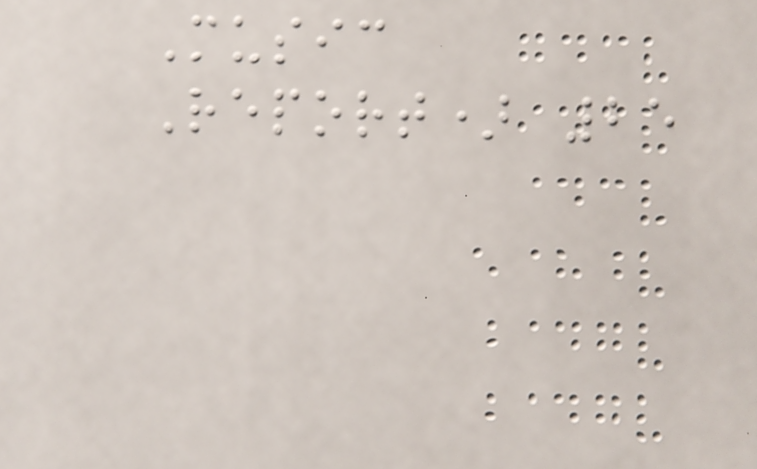Music
Report) 25
